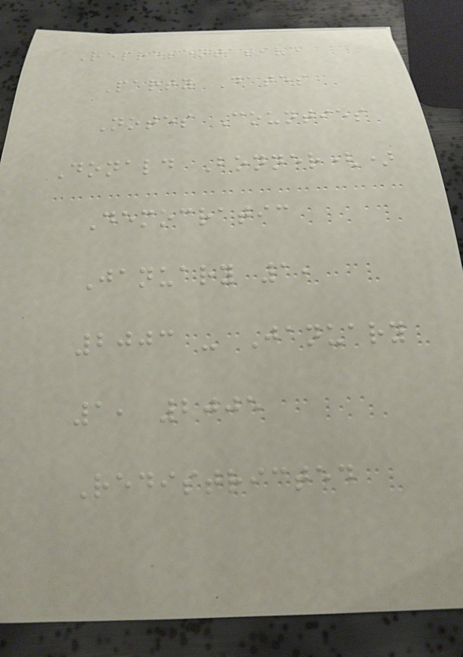Representative
Party Dates
Notes Counties
Donald Bonner()
Democratic
January 1,
2003 - January
1, 2005
Redistricted
